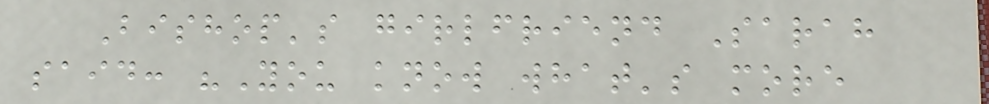Bishop's girlfriend Sarah
said: "You know what's more
